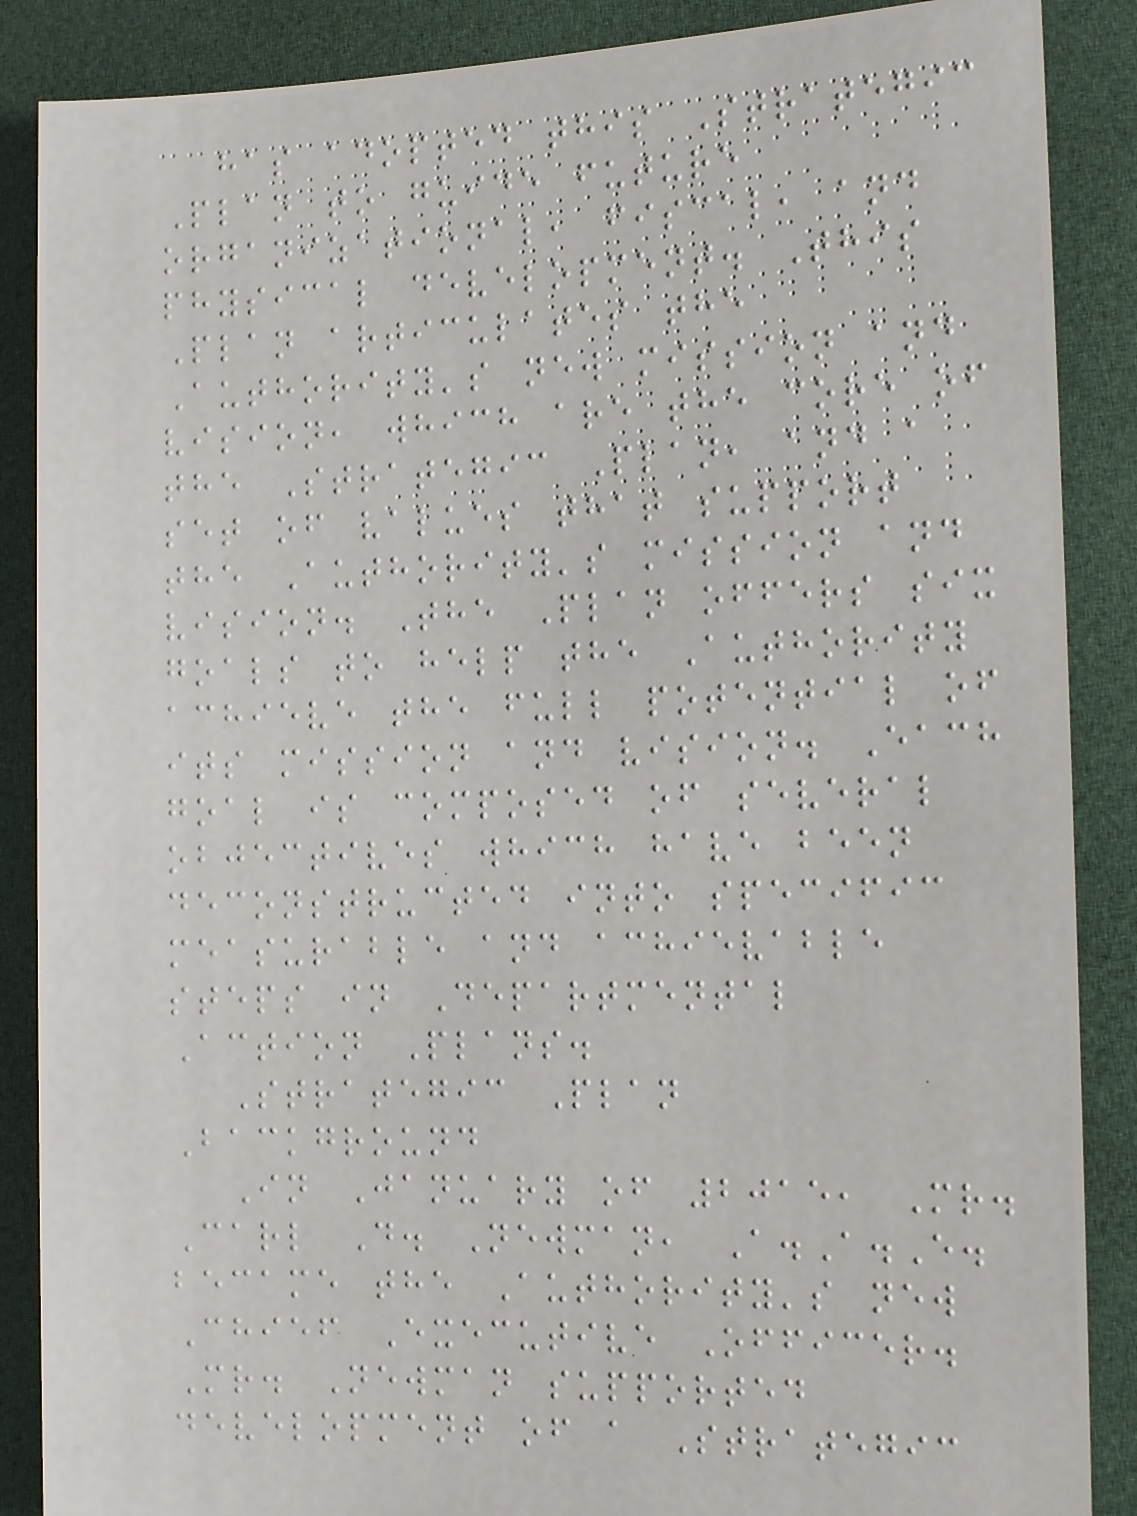has adopted this Strategic
Plan to guide future
organizational, fiscal, and
physical development. This
Plan articulates the
Authority's new mission and
vision, which are the core of
the Strategic Plan, and a
set of values that support
the Authority's mission and
vision. The Plan offers six
goals to help the Authority
achieve the full potential of
its mission and vision. Each
goal is composed of several
objectives which have been
deconstructed into specific
measurable and achievable
steps in Departmental
Action Plans.
Strategic Plan
Background
In January of 2015, Mr.
Carl D. Newman, A.A.E.
became the Authority's new
Chief Executive Officer.
Mr. Newman supported
development of a Strategic
